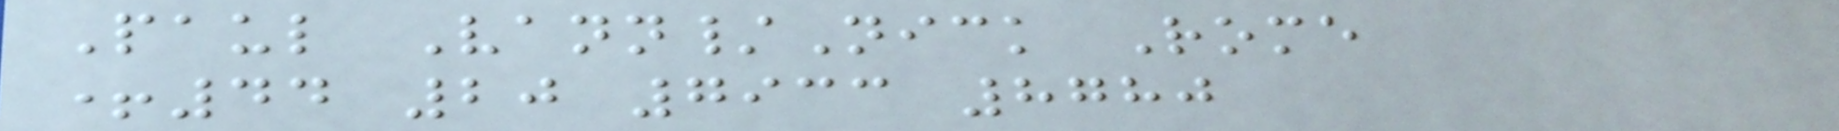Paul Vann/Nick Rome
+44 20 7933 8780
